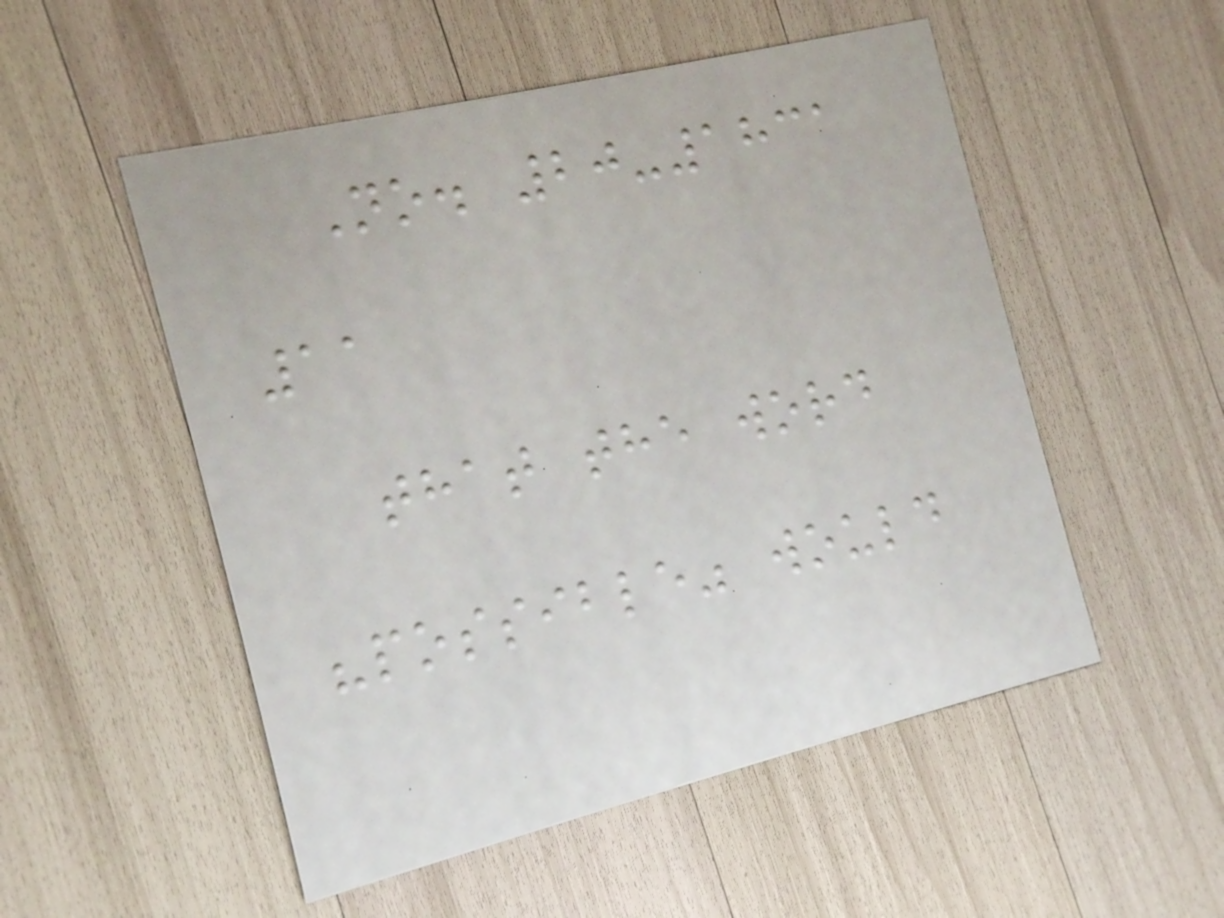No. 20-1831
11
that the word
"possible" would
